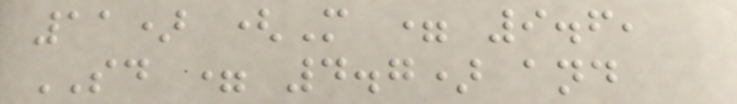11) (M = 9.6,
SD = 4.7) and
